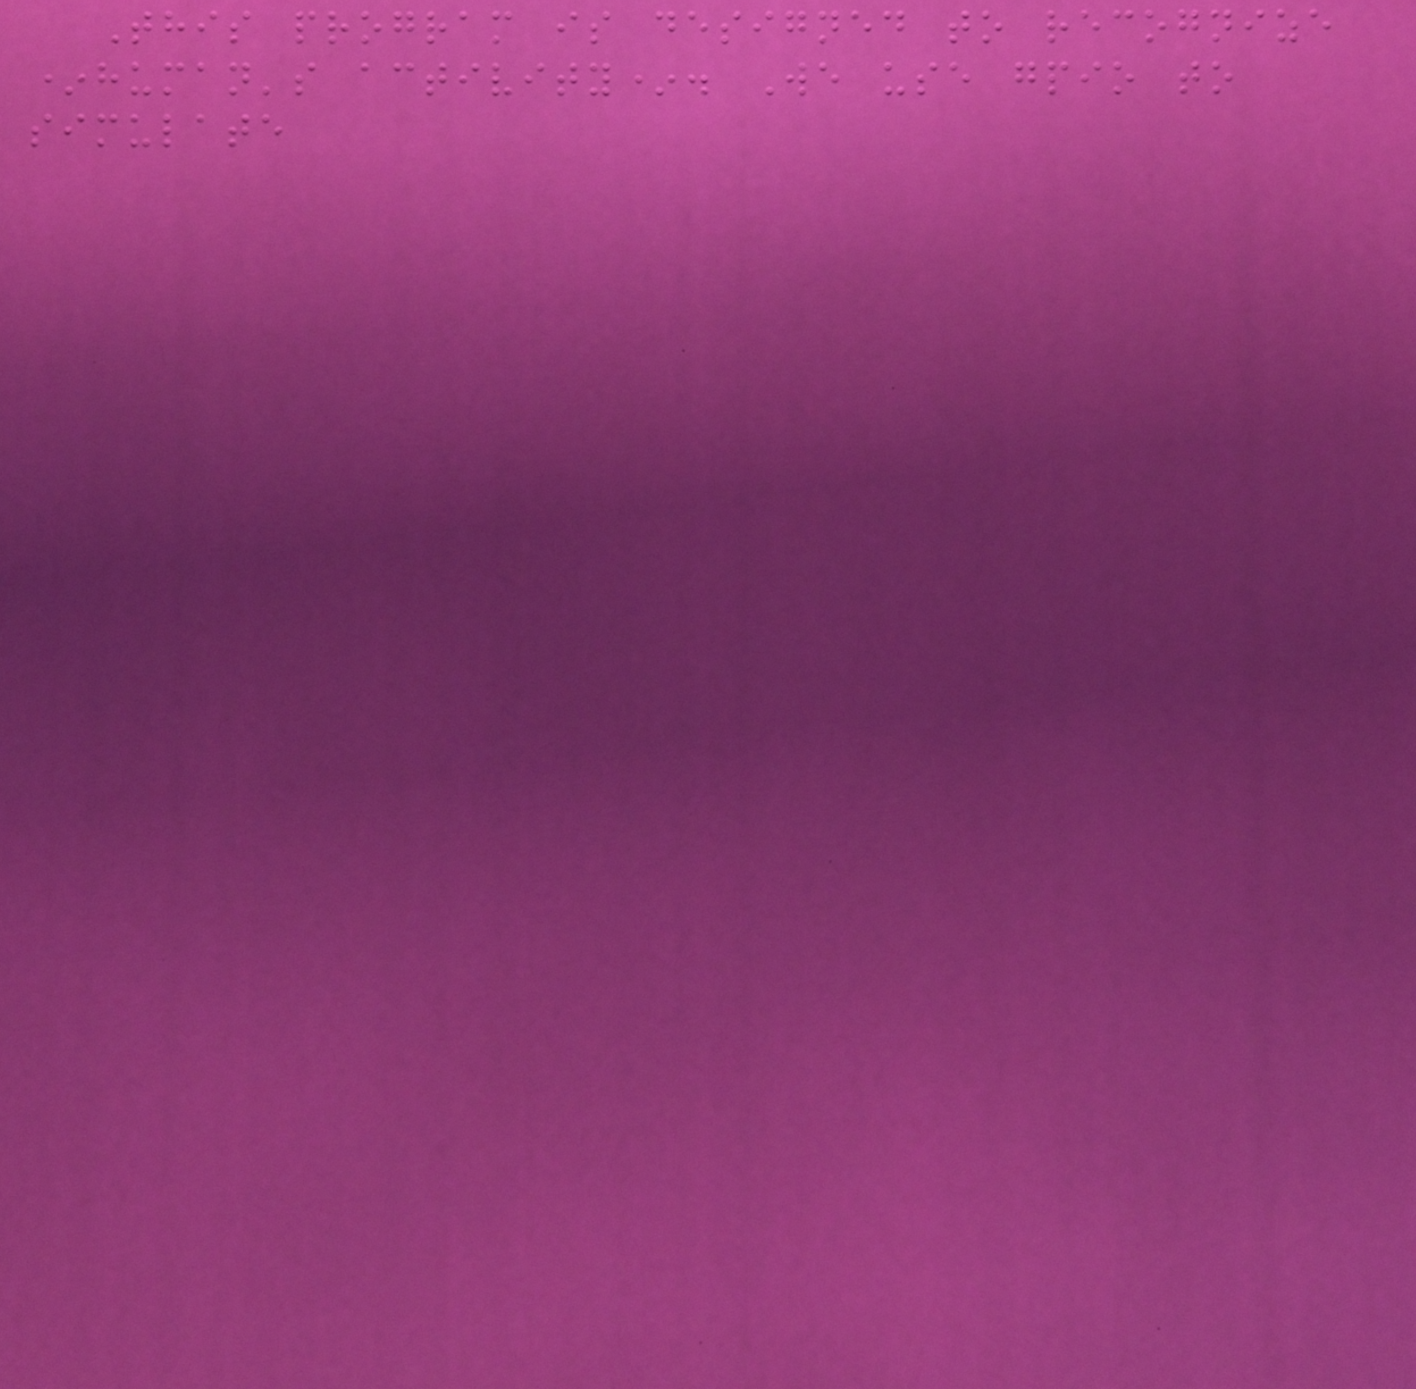This program is designed to recognize
*human's activity*. We use gpio to
simulate
